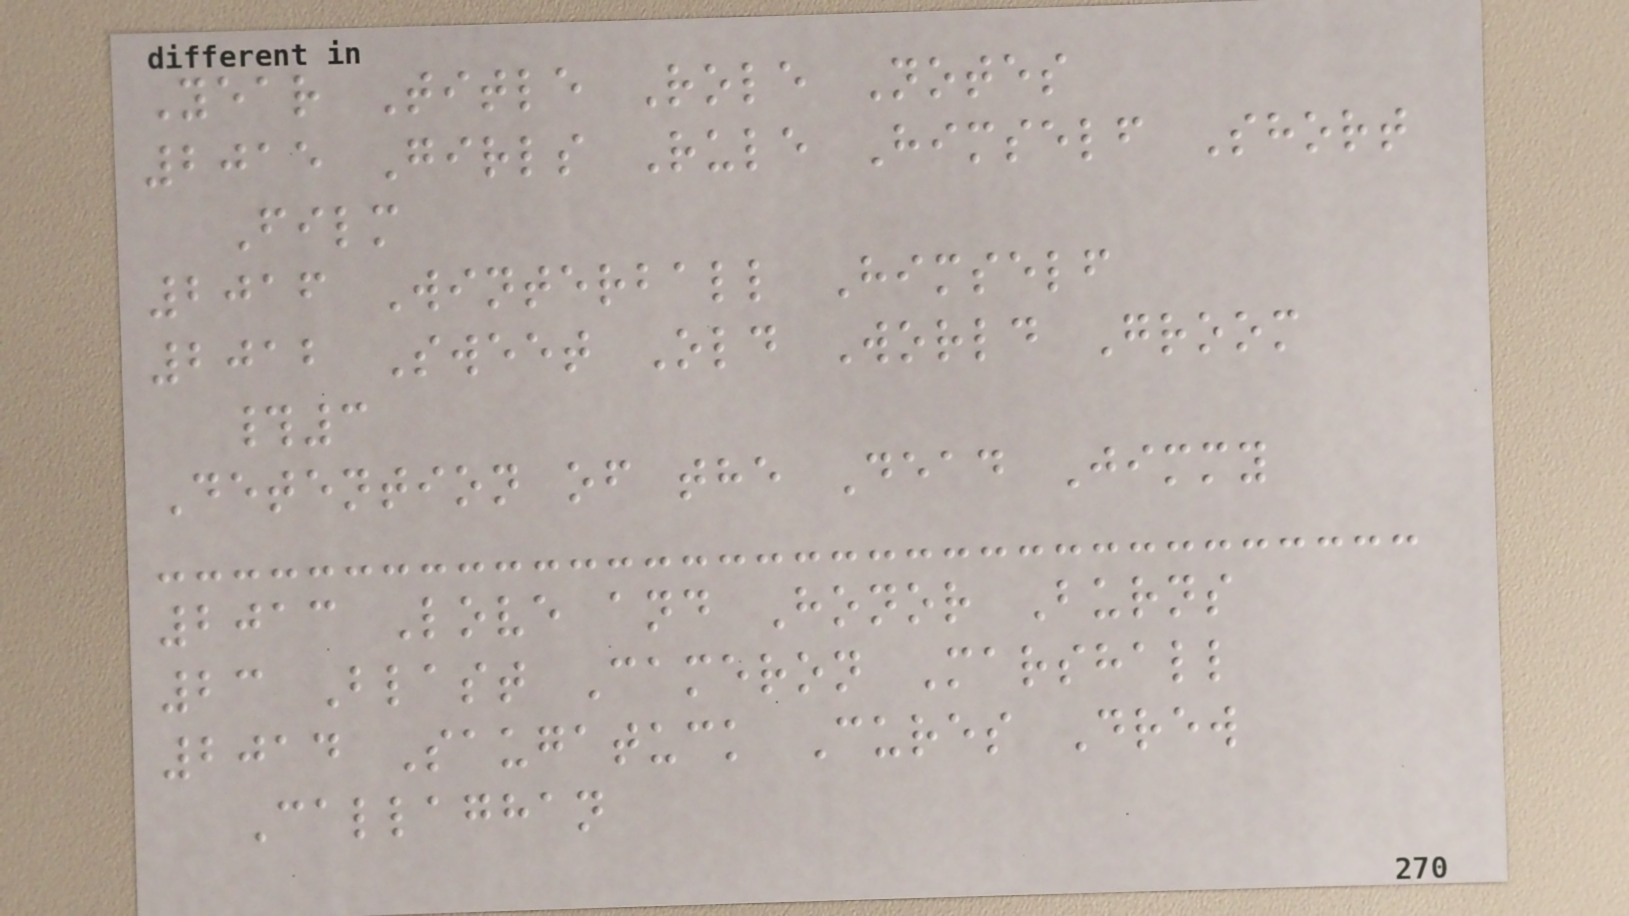Year Title Role Notes
2015 Girls Rule Himself Short
Film
2016 Winterball Himself
2012 Sweet Old World Groom
#3
Detention of the Dead Jimmy
2013 Love and Honor Burns
23 Blast Cameron Marshall
2014 Saugatuck Cures Drew
Callaghan
